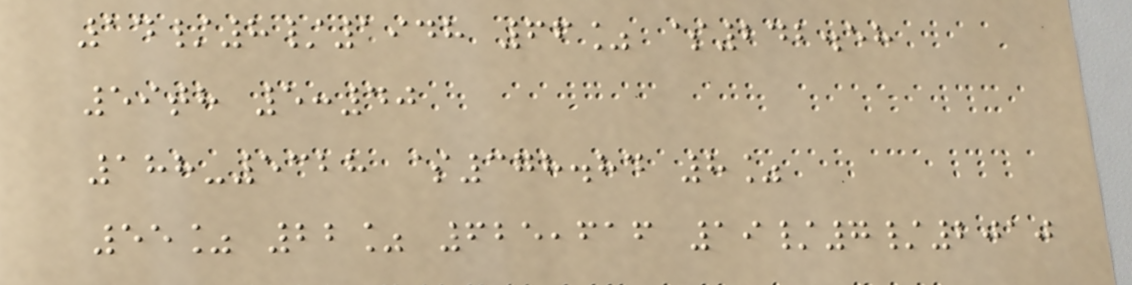14/8/1948 66% $242.58
59th 5:40
188-5328 $378.84 8%
55% 22% 625,616 19/7/2010
